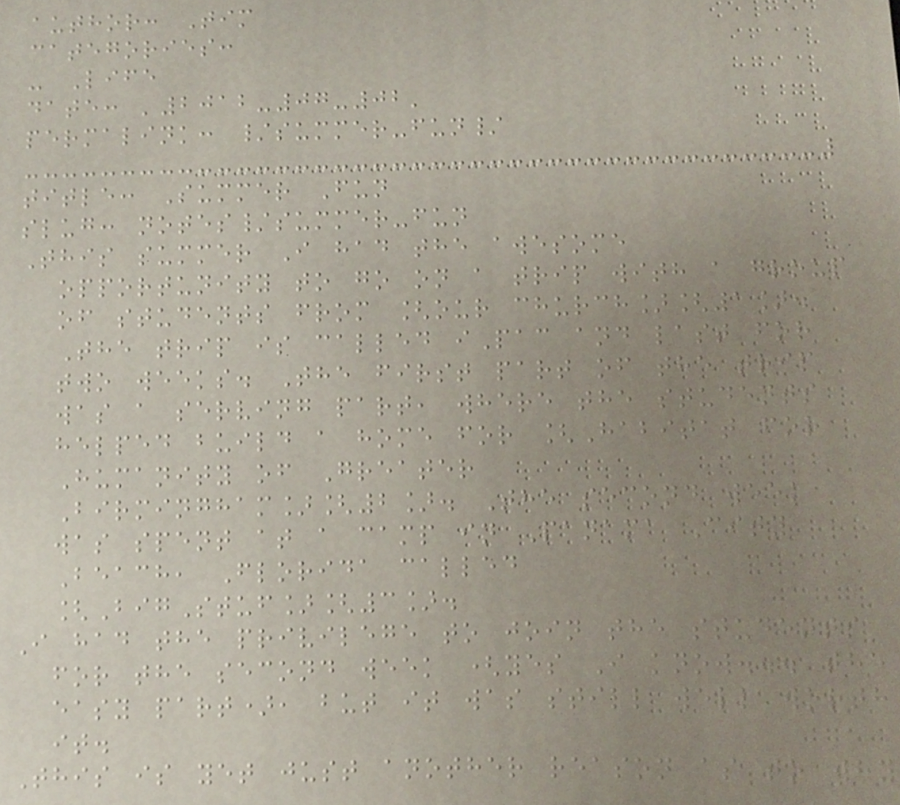author: Tim
categories:
- Life
date: '2012-07-02'
permalink: /summer-fun/
title: Summer Fun
slug: notes/summer-fun
This summer I had the awesome
opportunity to go on a trip with a group
of students from [our church][1].
The trip is called iPac and last for
two weeks. The first part of the trip
was a serving part, where the students
helped build a home for [Habitat for
Humanity of Greater
Birmingham][2]. The second week
was spent at a camp in Panama City
Beach, Florida called
[BigStuf][3].
I had the privilege to join the students
for the second week (yes I know... the
easy part), but it was still well worth
it.
This is yet just another reason as to why
